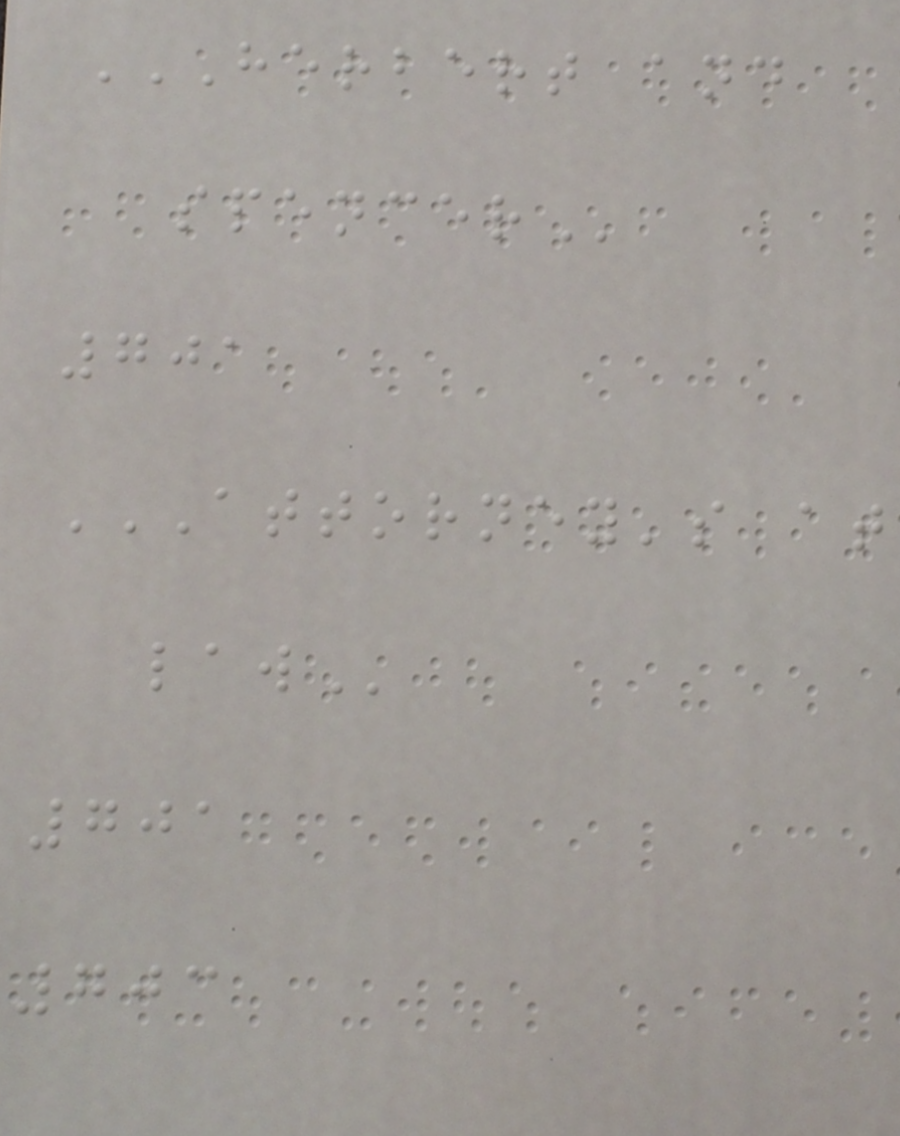HERBERT AND
SPENCER
701
ATTORNEY'S AT
LAW
701
703
